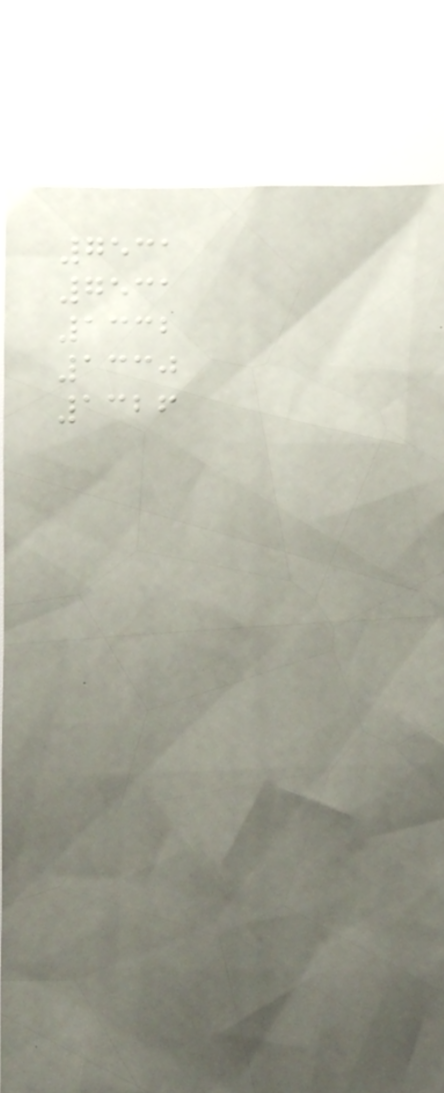7531
7531
1332
1330
1326
